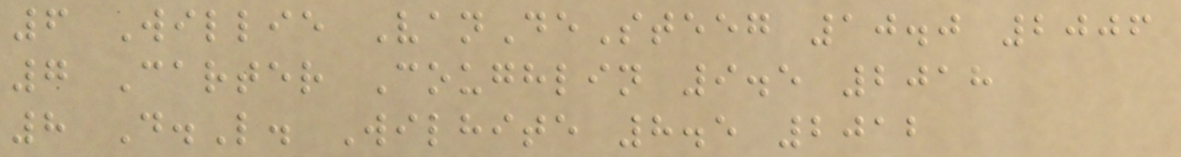6 Willie VanDeSteeg 10.0 2006
7 Carter Coughlin 9.5 2018
8 D.L. Wilhite 8.5 2012
